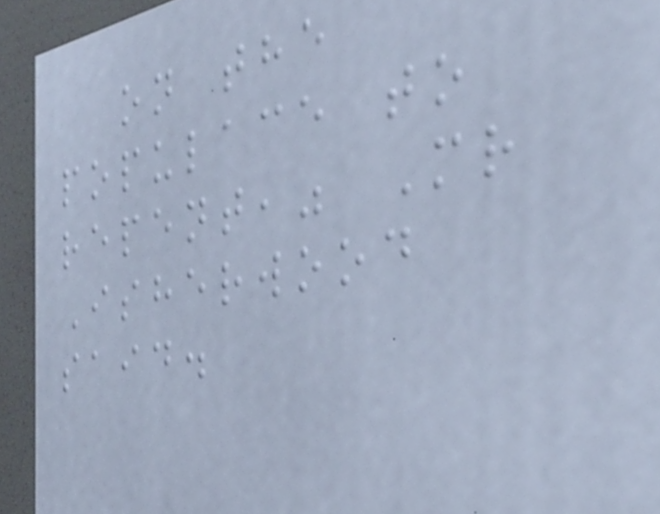on the
populace to
repent," Mr
Isherwood
said.
